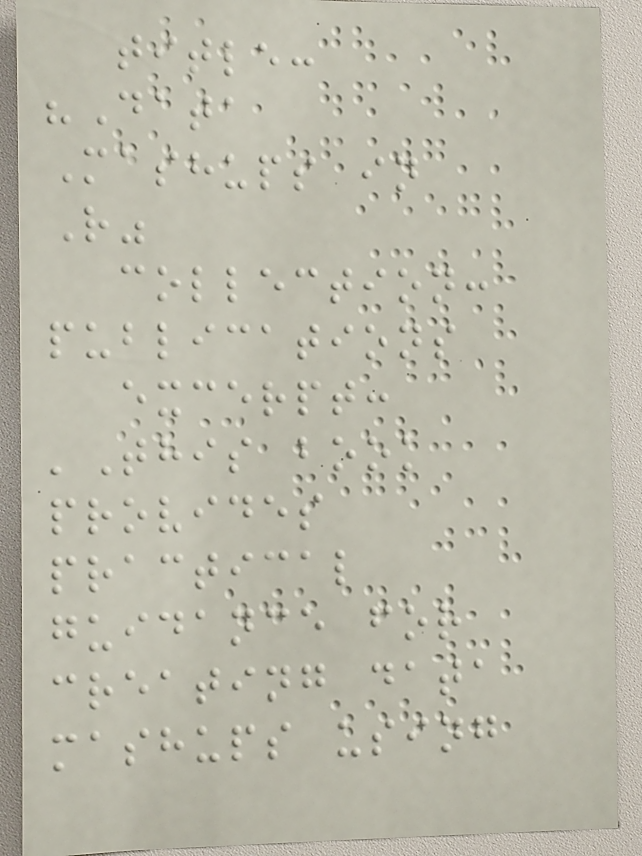title:
"Data
Mashups in
R"
collection:
publications
excerpt:
'This book
provides
practical
guidance for
creating data
mashups using
